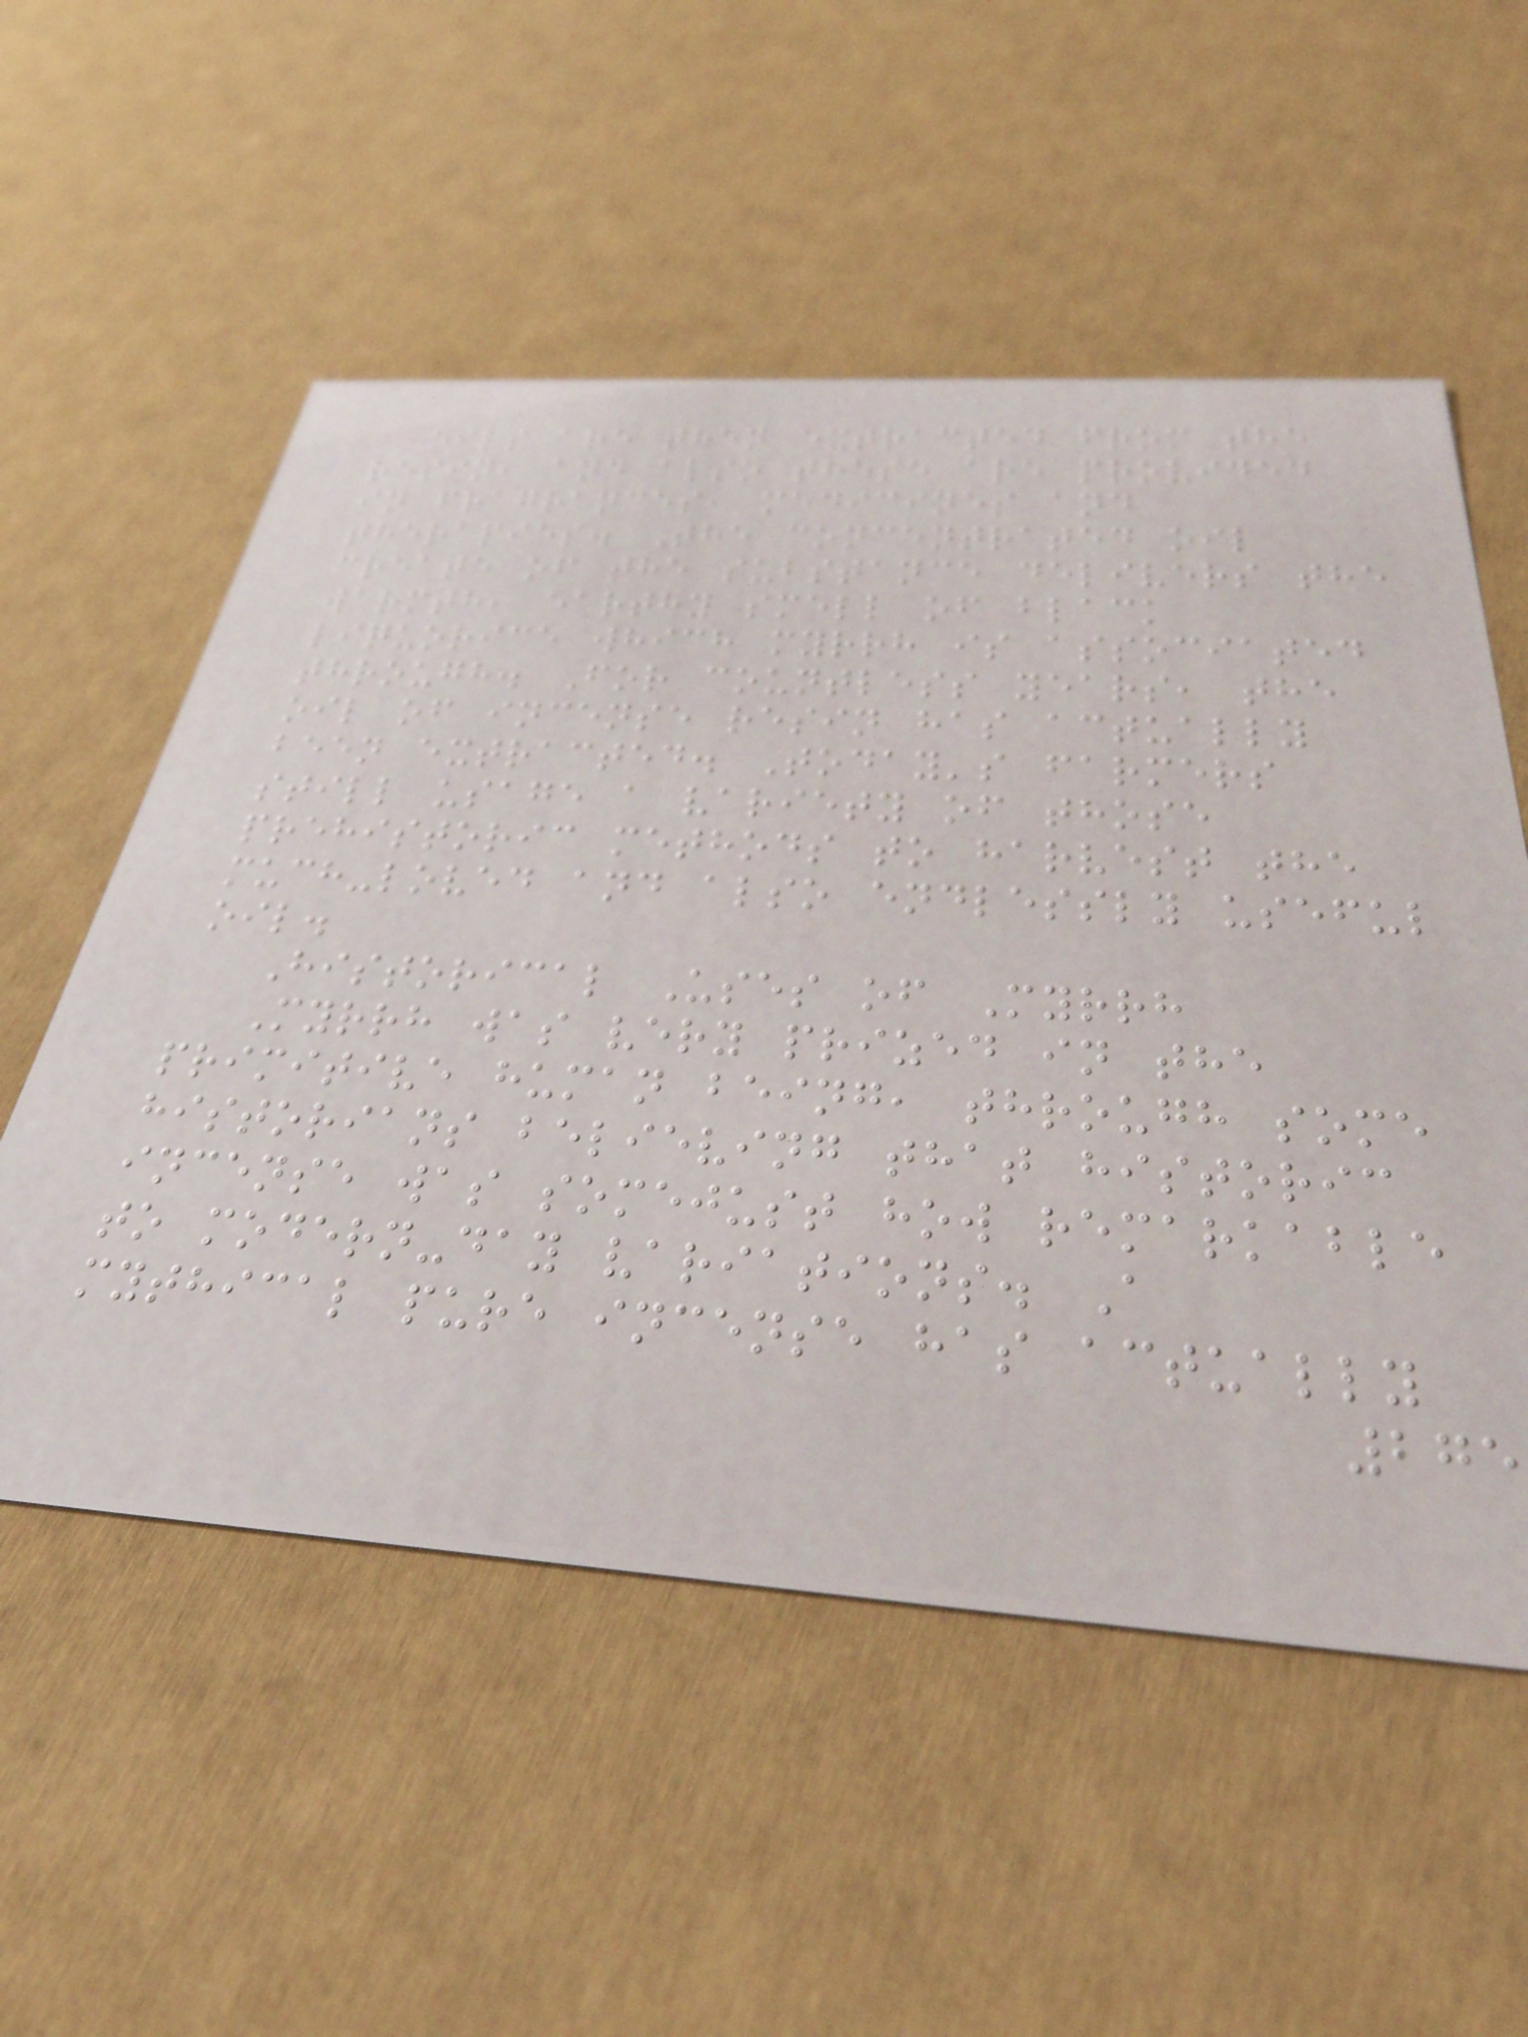oils are then extracted from the
resin, and also these are provided
in fragrances, medicines and
therapies. The concentrated oil
create of the substance delivers the
warmth, earthy smell of black
liquorice which myrrh is associated
through. For countless years, the
oil of incense resin has actually
been extracted. Today's farmers
still usage a variety of those
prehistoric methods to harvest the
much-loved and also endlessly useful
oil.
Historical Uses of Myrrh
Myrrh was very prized in the
primitive human being, through some
historians believing that historic
incense was somejust how remarkable
to modern-day variations. A
mythical pure incense has actually
275
